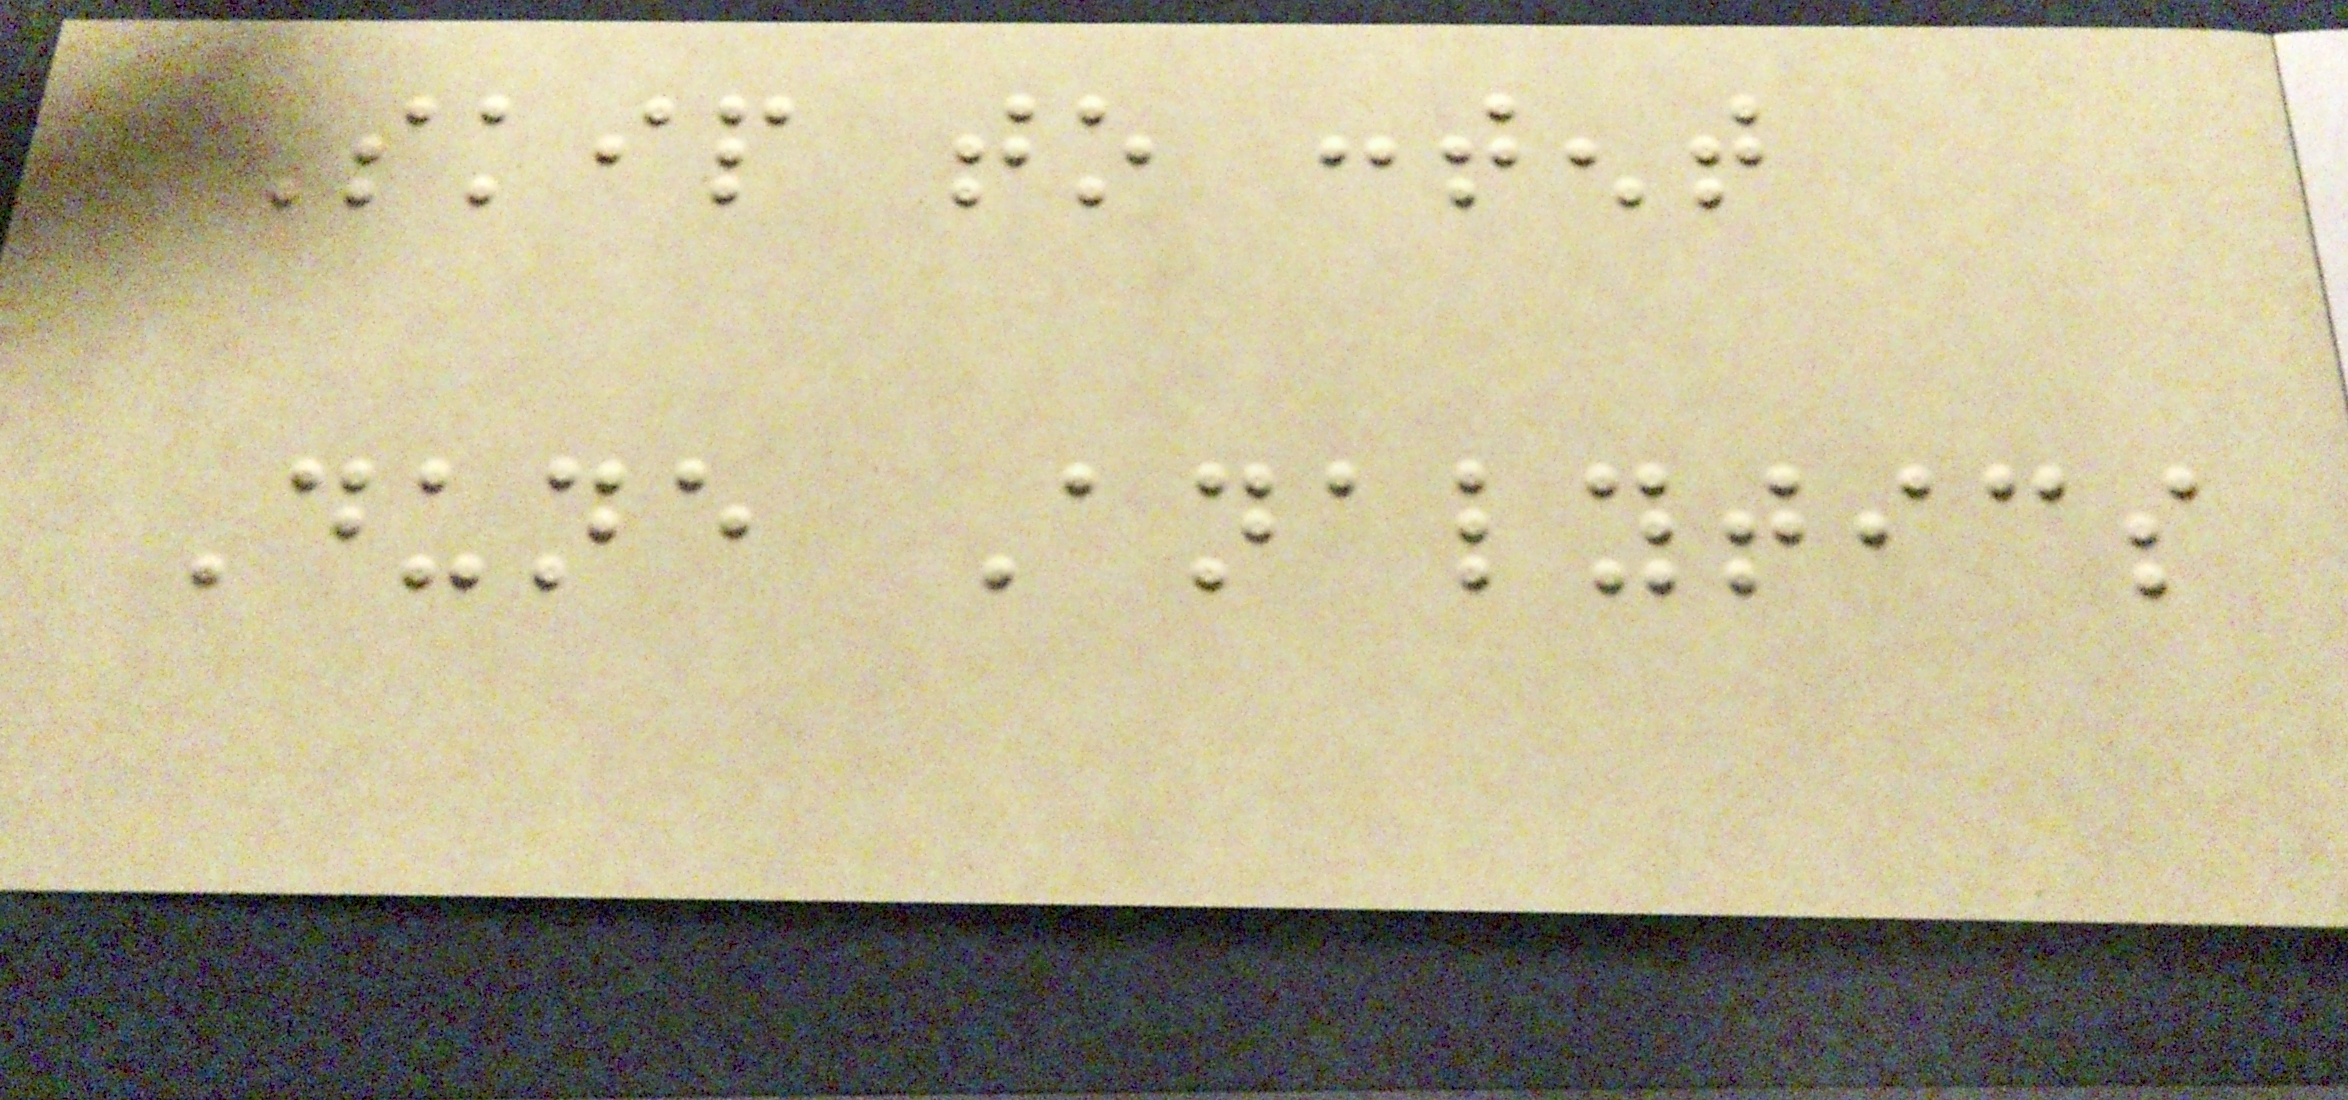Skip to content
Dune Analytics
